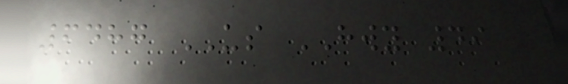6487 US HWY 49
